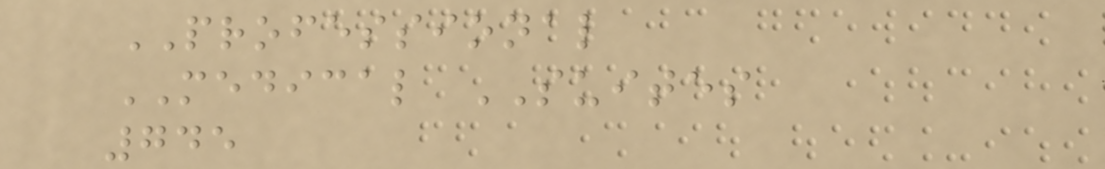PROFESSIONAL
MEDICAL SUITES
745
